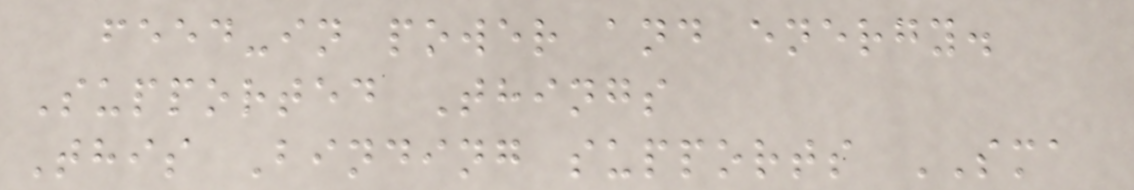feed-in power and energy.
Supported Things
This Binding supports SMA
